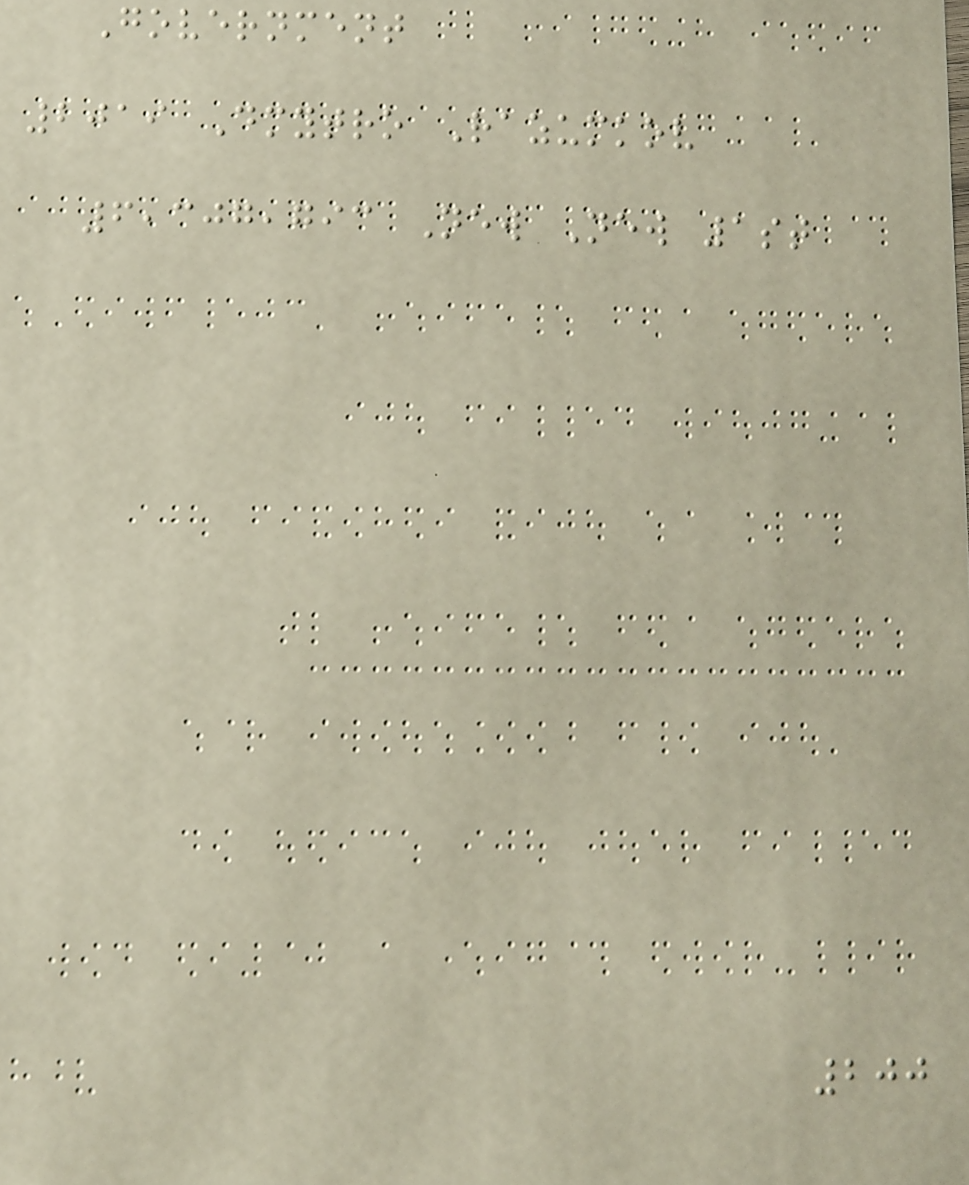Government
2019 Dmytro Razumkov
6,307,793 New New 1st
200
